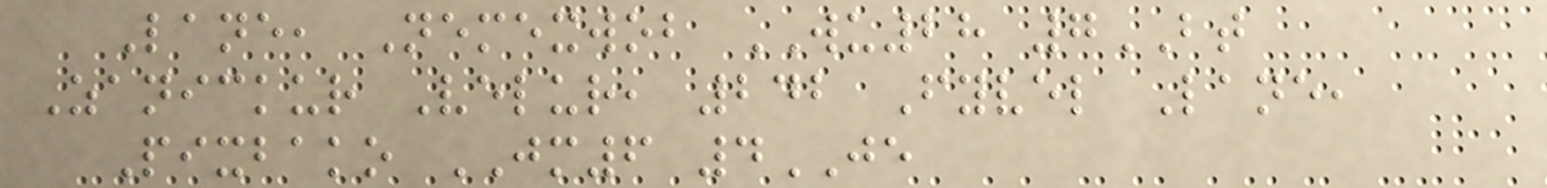Lane, Nemexwob WU28 7BT
Zanickur Velur, 242 Fyvel Lane,
Pixbako JM6 4JE
